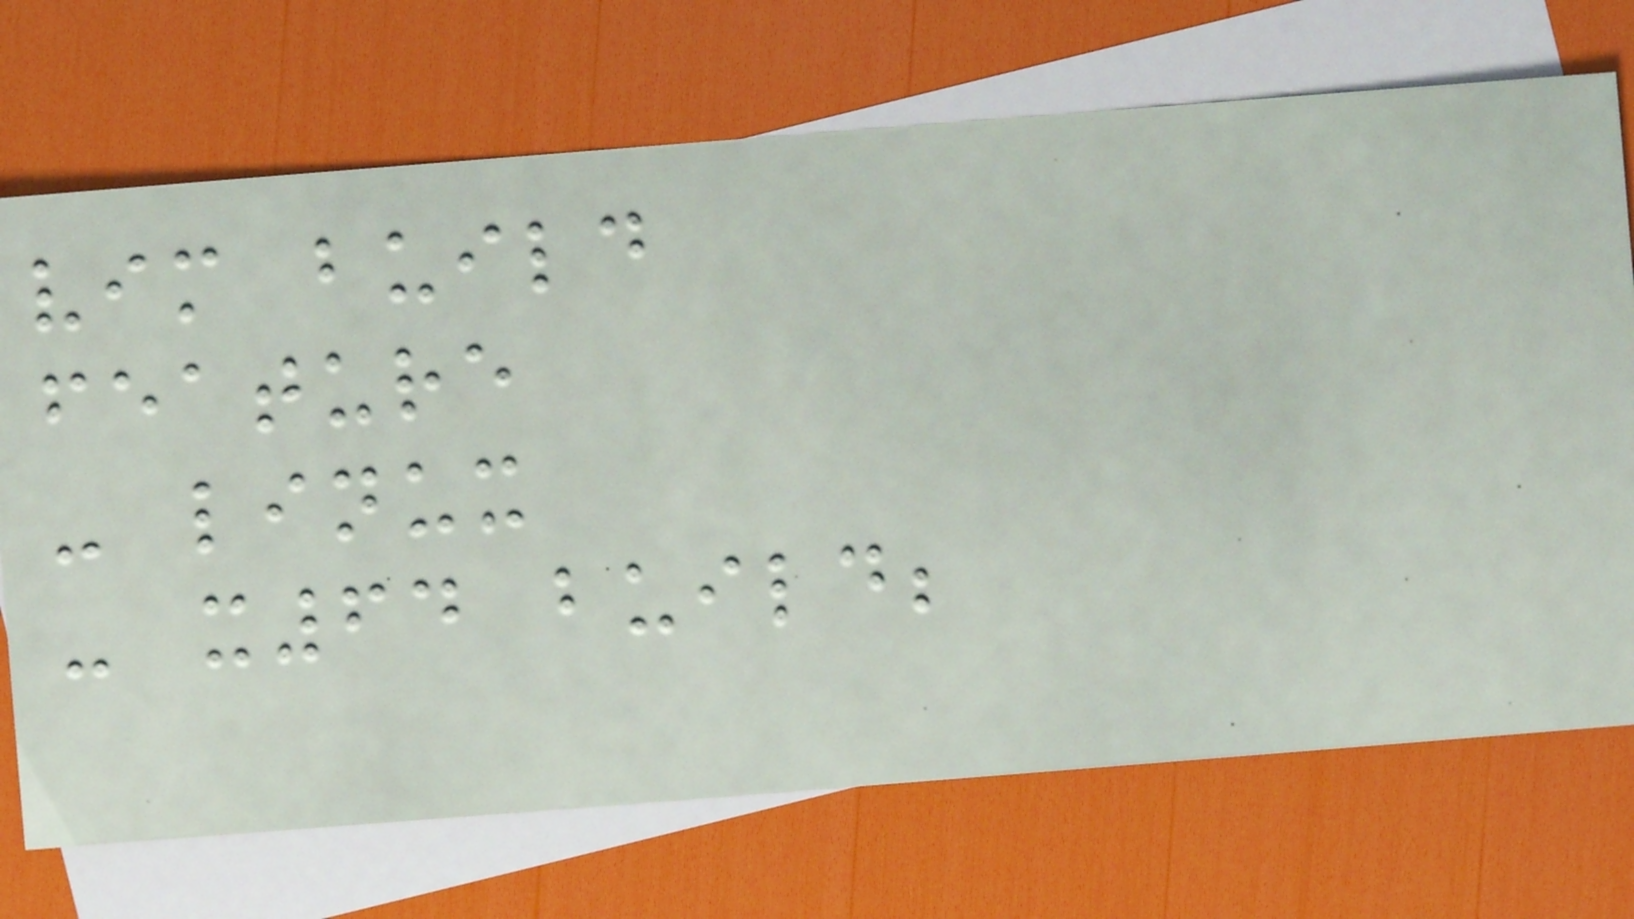vim build
feature
- linux
- x64 build;
